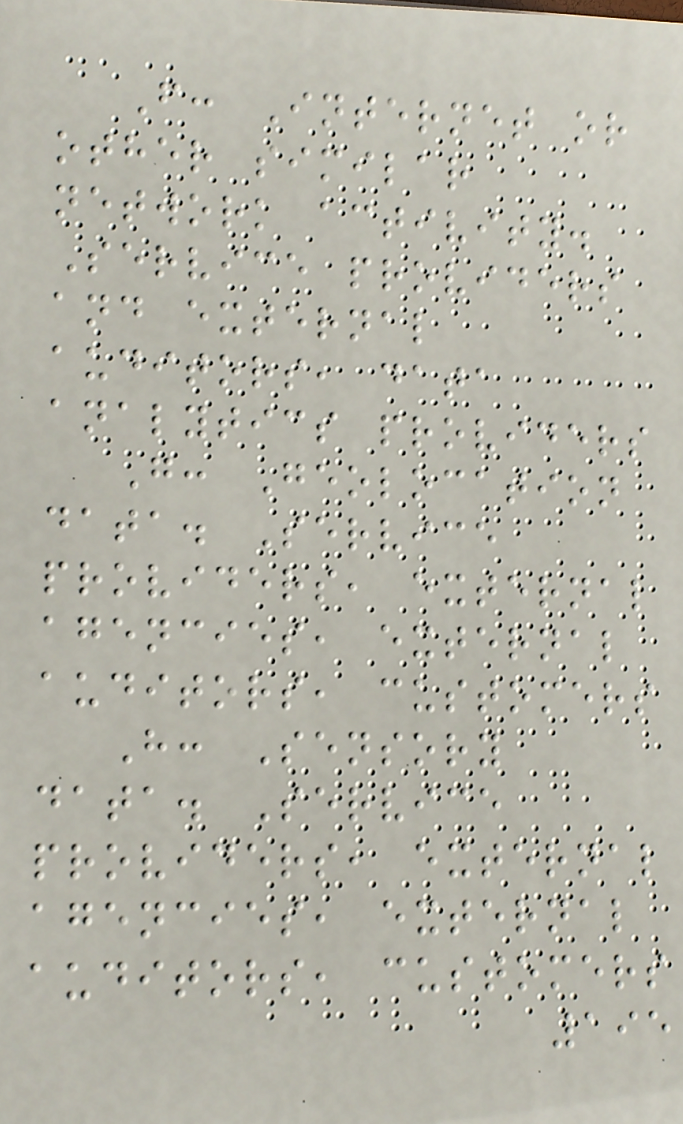F: Internet or
other similar
network activity.
Service providers
and external
auditors, data
analytics providers
G: Geolocation
data. Service
providers, external
agencies, external
auditors, customers
H: Sensory
data. Service
providers, external
agencies, external
auditors, customers
195
